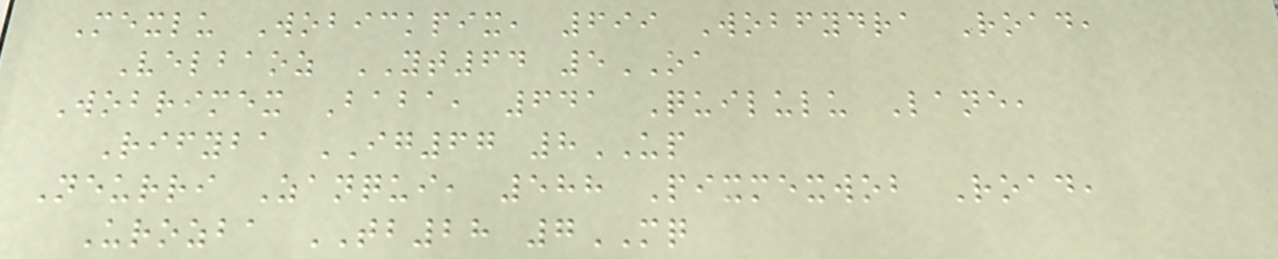Mexlu Wobickpix, 699 Wobfydra Road,
Velbaoz YT64 5OA
Wobrimex Baba, 641 Quilulu Lane,
Rifyba IG67 8UP
Neurri Zanqui, 588 Pixmexwob Road,
Urozba TB28 7MQ
